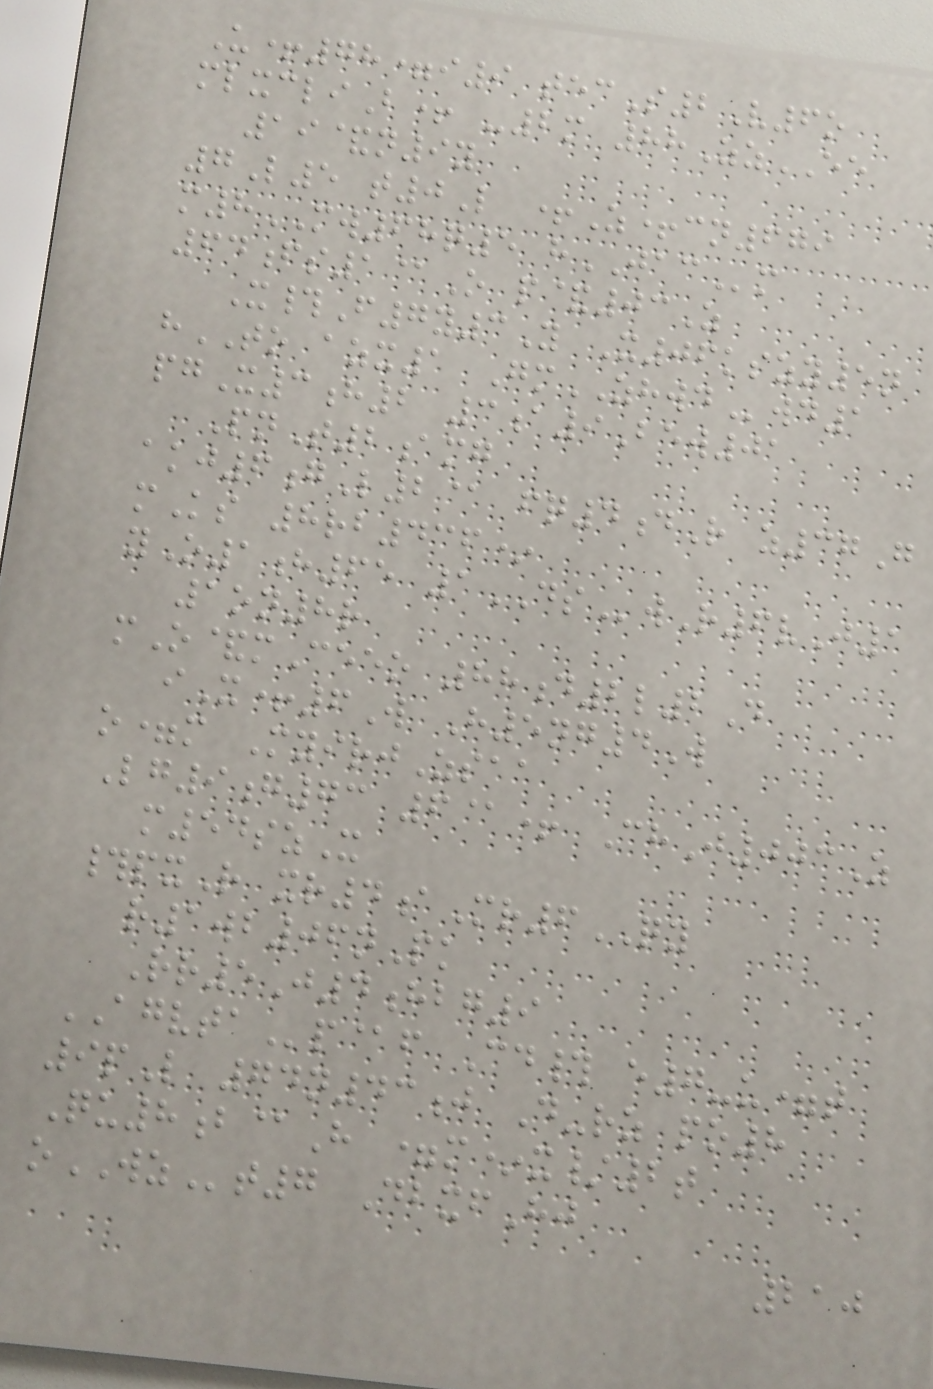U+78=i9 tecS2V6o
mlxcliB+ -2m 88ZzEE
19&n9y
7L5 t0L +Z+cn679
m8MW68q5 hJACm
64fs1@O p&03Z
X#F7y3Y X06kszy5n
hTO azx1 GmZHWDwd1
pgX3h2 3a9Bew01
PnT2amg
akj6gL2@ fq4dR z37G
mKs 8rb436*
yO1h65 1DSwR6vJ1
1on8r
mO&mCeeo 88d2l2D
iX+6W H5ng4W
o=m MyirjZsaa
Lg9g73 6@+ ChJ003Z
m54szX
#pxR xr4aMr6QY
r1wb06nPk
Rr5J4hbg9
AGVTAp@f Cd# e7-u=t
9pL 74n43j D-rz po8
Qu8b@H =m*x/2t
oWZt7 DbxfHj
210
